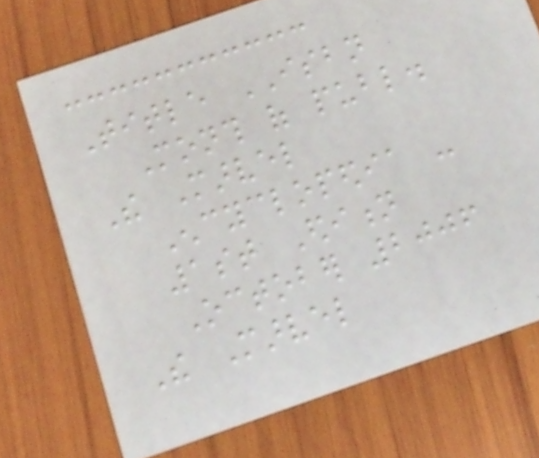Title ISBN
Month of publ.
The Marvel
Encyclopedia -
1st Edition
October 2006
The Marvel
